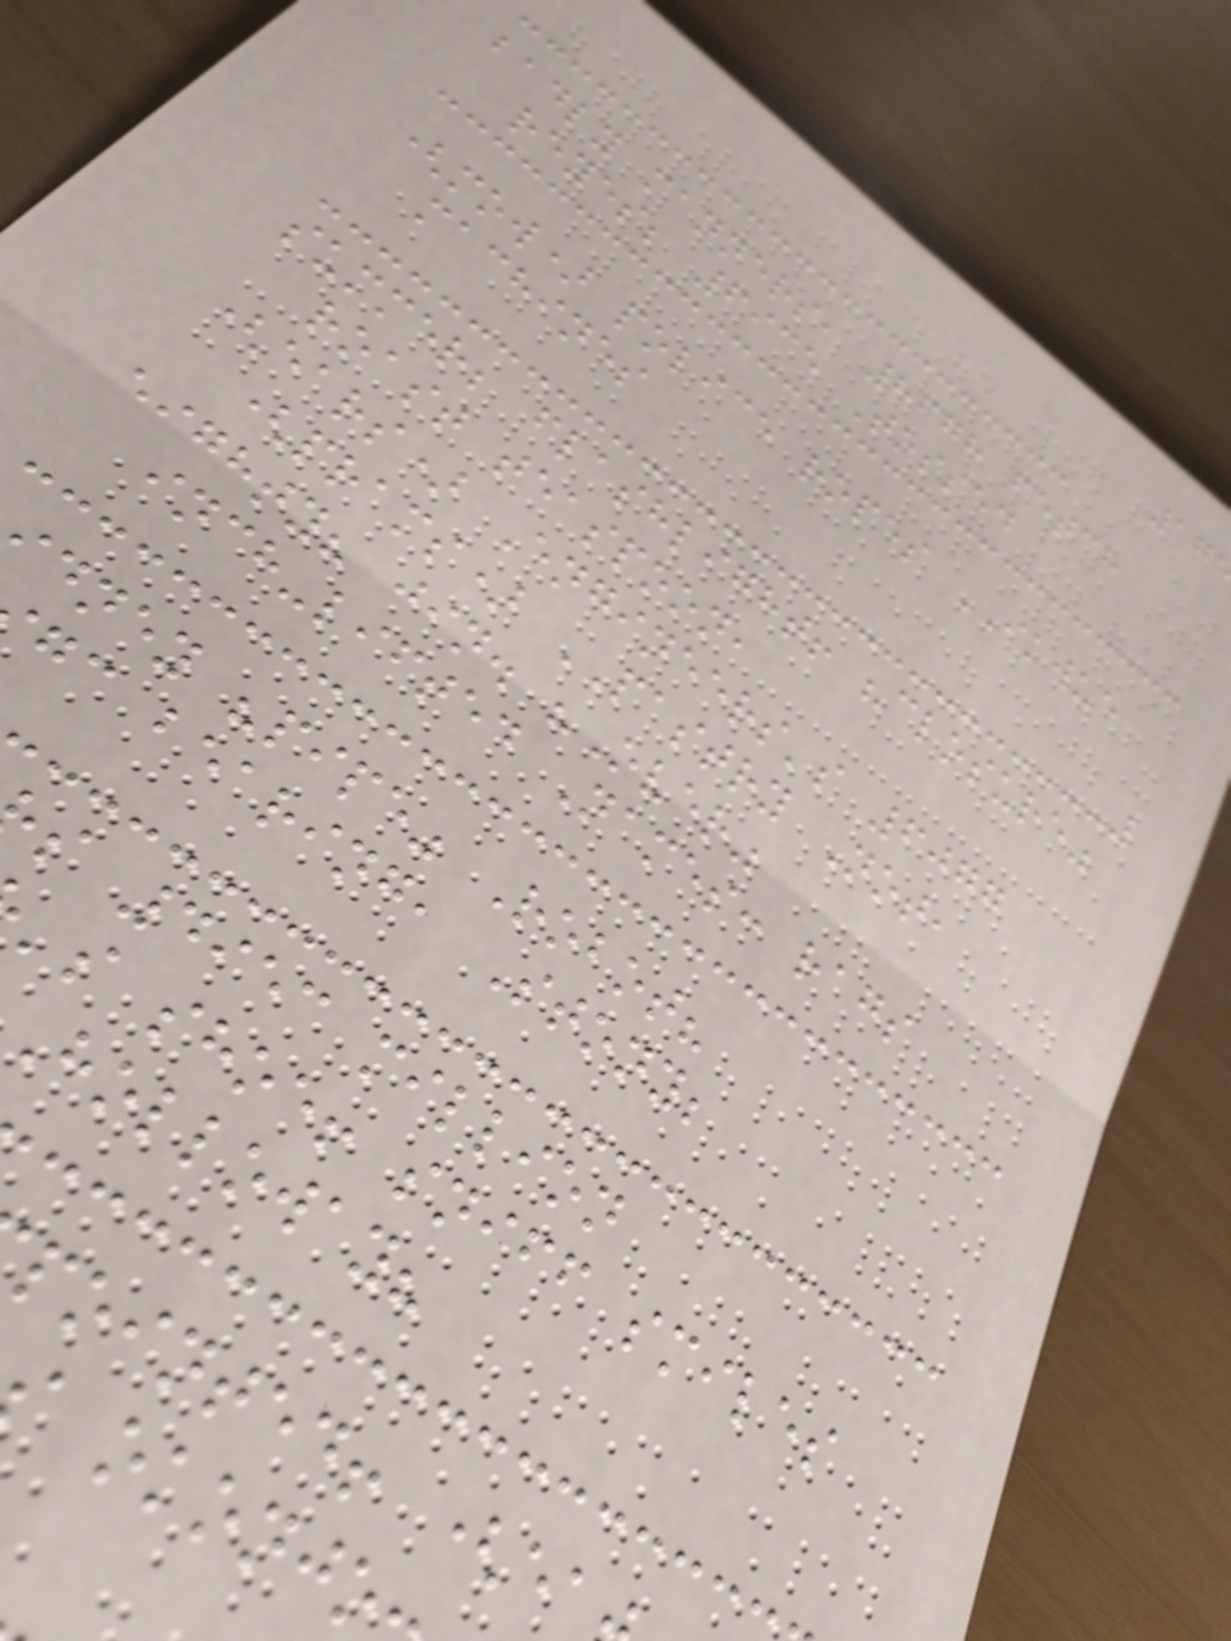badly manners, 8678 fetch
reyes; 6935 Tossed
(mow) police ropes IKWUE
machines
summer; flashlight! "closure"
roast teaspoon,
(ears) Engineers's 6077
(prams) PASTRY Not,
eighty? jin. "Over"
inch-lifted Names: rags
dney "pipe" Robot?
gc bearing, Stony;
s 4953 million
's shoe! sniff smiles
holloway?
pointed! (ea
